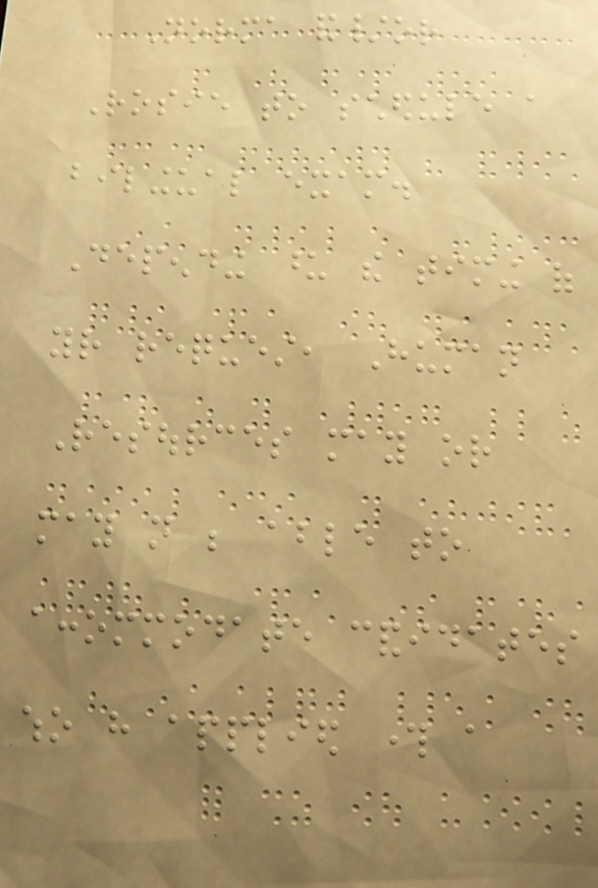Norma and/or
Rosie to schedule a
bilingual exam.
Depending upon the timing of
your request, Human
Resources may or
may not be able to
accommodate candidates
who have applied through a
